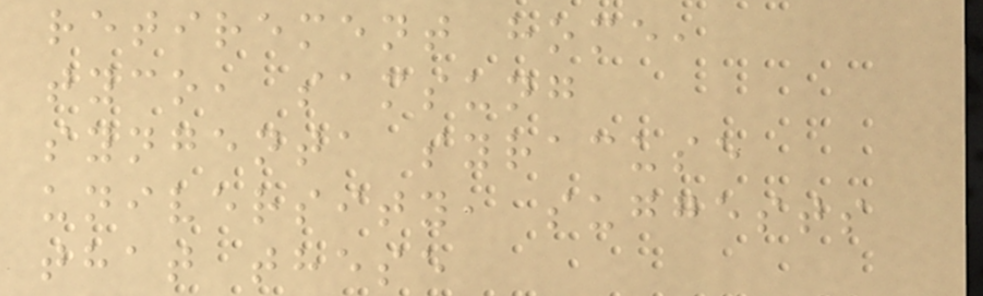retirement home,
tyco, samsung
syngenta syracuse
university, suggests
that these
